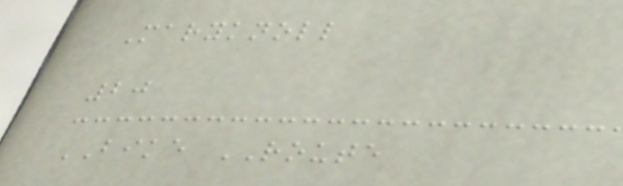Maryknoll
20
BIKE ROUTE
